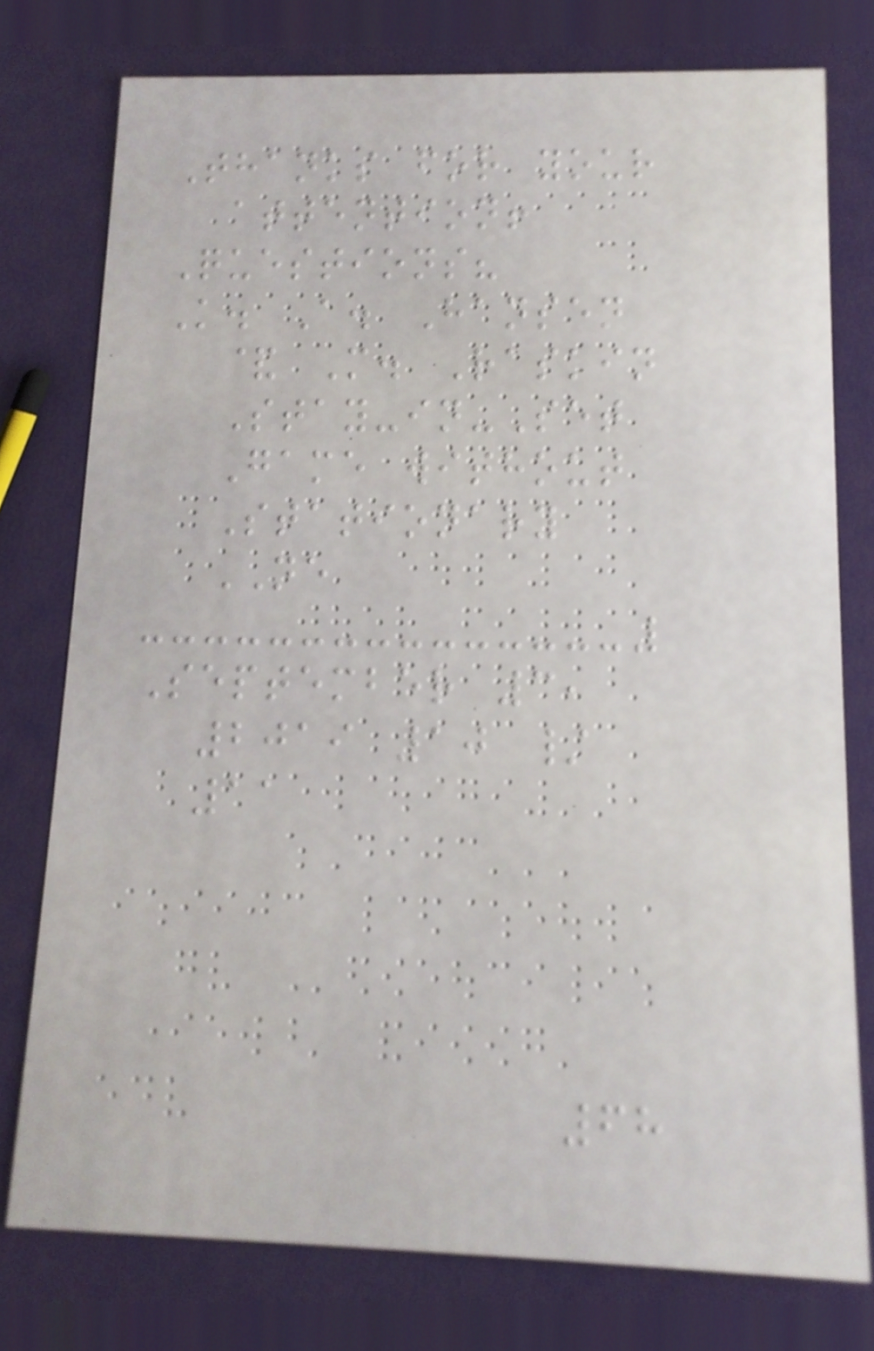Thanks for your
attention!
Questions?
K. A. Hansen
& M. Raskin
Stay-in-Set
Game without
Stationary
NE
September 3,
2019 10 /
11
68
